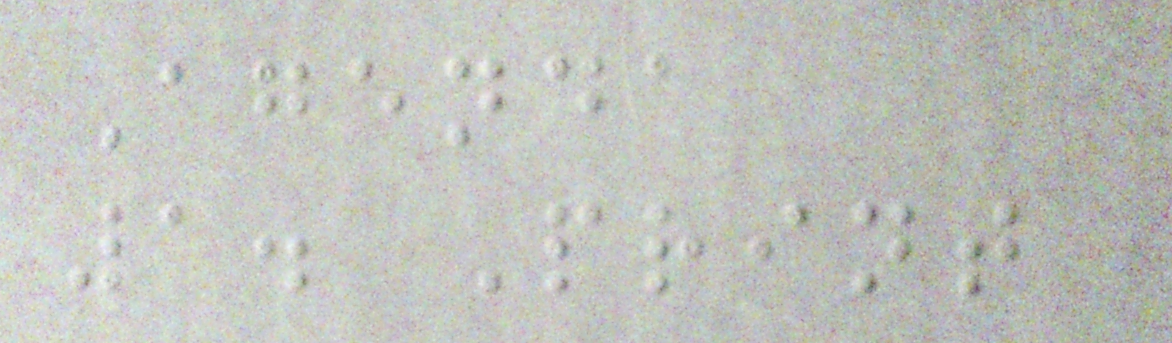Agenda
1. Print
